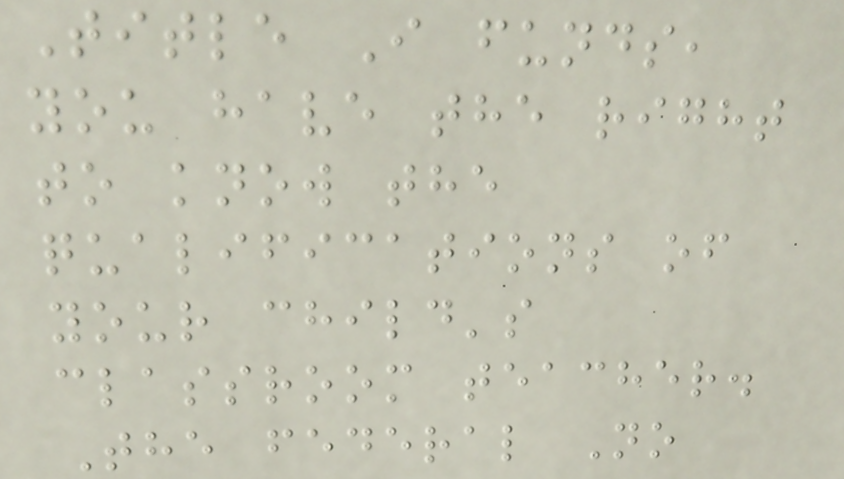Title I funds,
you have the right
to know the
qualifications of
your child's
classroom teacher.
The federal No
